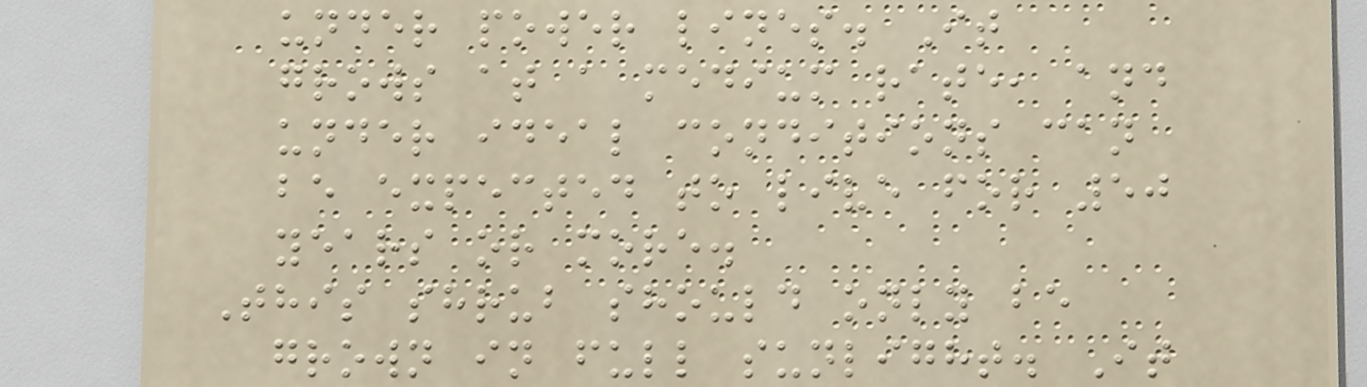under power lines. It
grows at a medium rate, and
under ideal conditions can
be expected to live for 50
years or more.
This shrub should only be
grown in full sunlight. It
